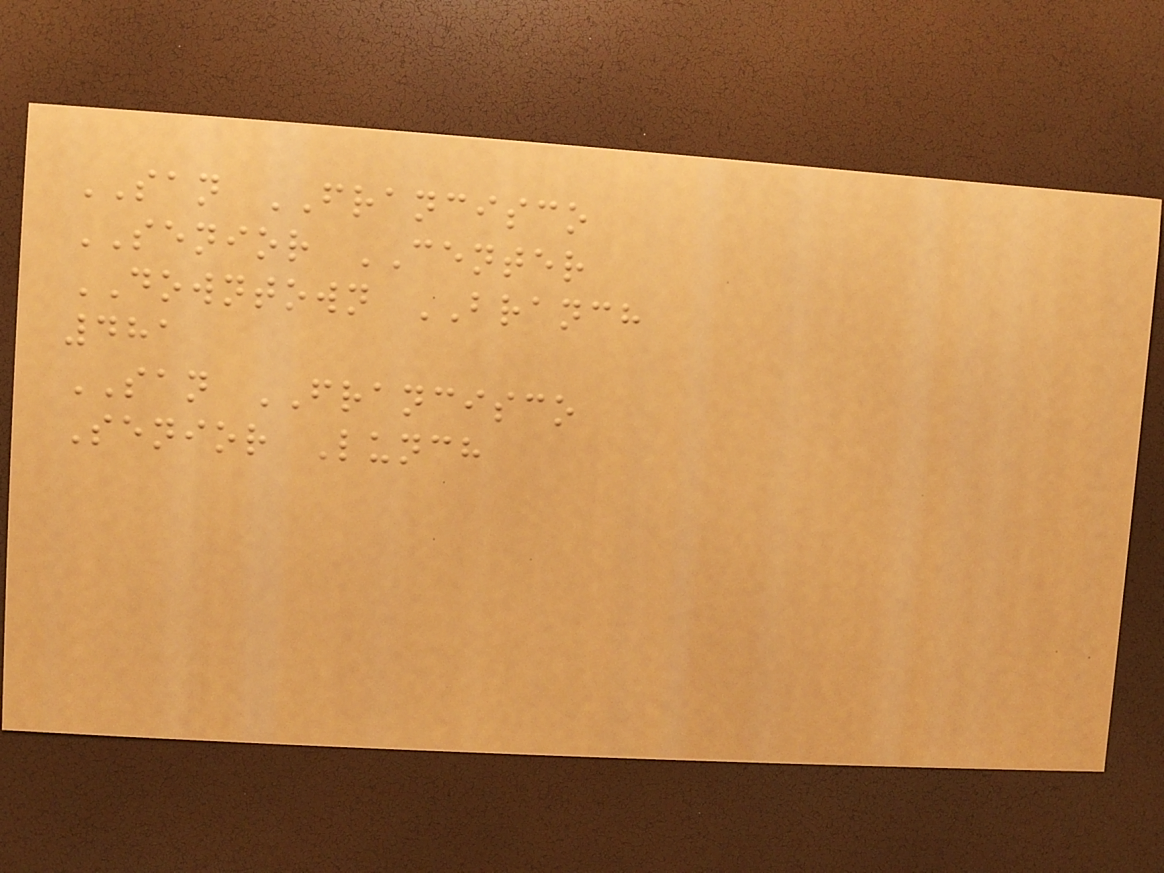SAN FRANCISCO
SENIOR CENTER
DOWNTOWN BRANCH
481
SAN FRANCISCO
Senior Lunch
